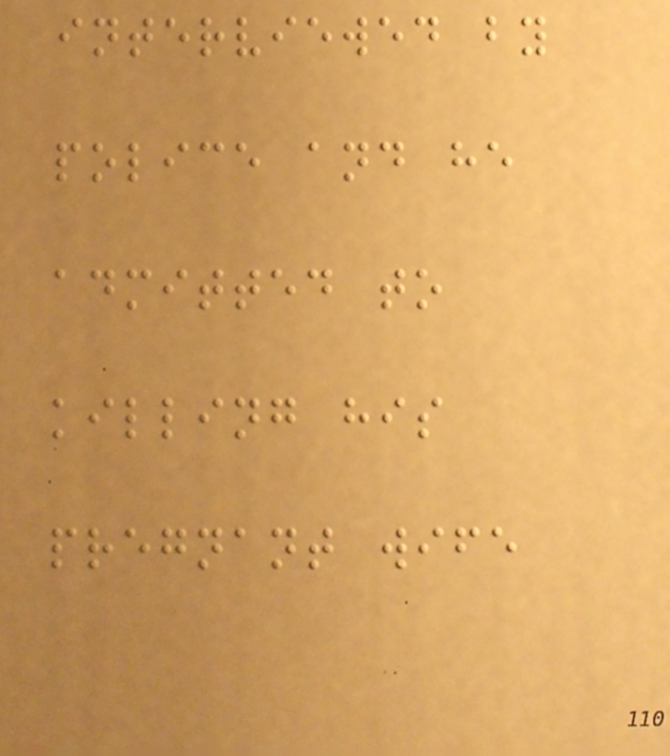interviewed by
police and he
admitted to
killing his
pregnant wife
